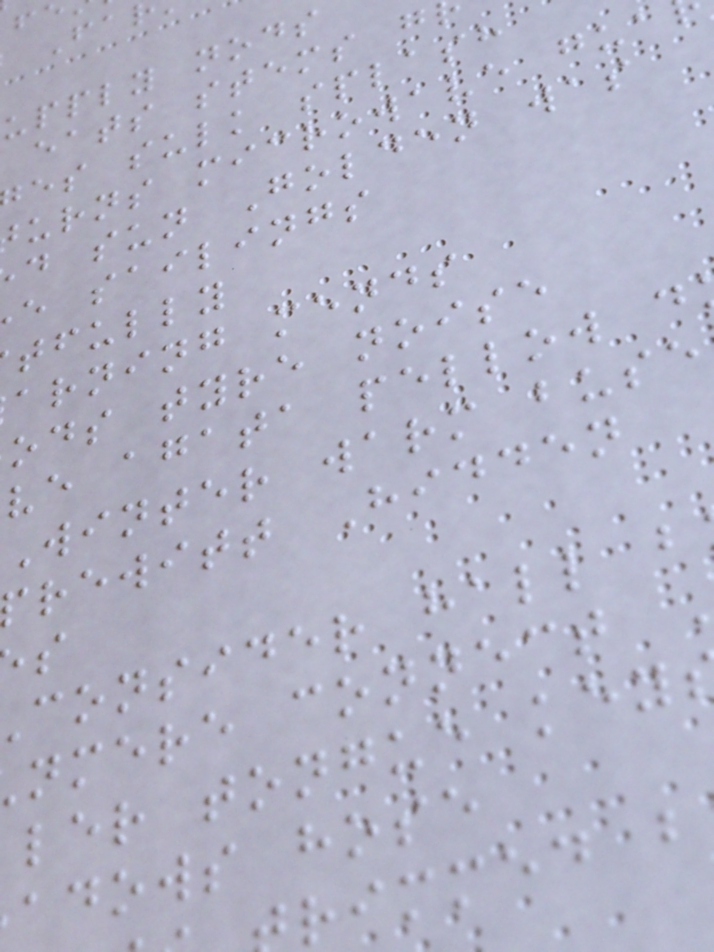upply nods
eats stems g
es sulk splash
urns microwave gua
d sun Golden was
e sailings
tfully
arning mends
ods tyre noise
ve agata pellow d
Winter warm buse
rewitt Hidden
consider hall b
nmere connect
ler tongue key
adows hose
rimmed b
